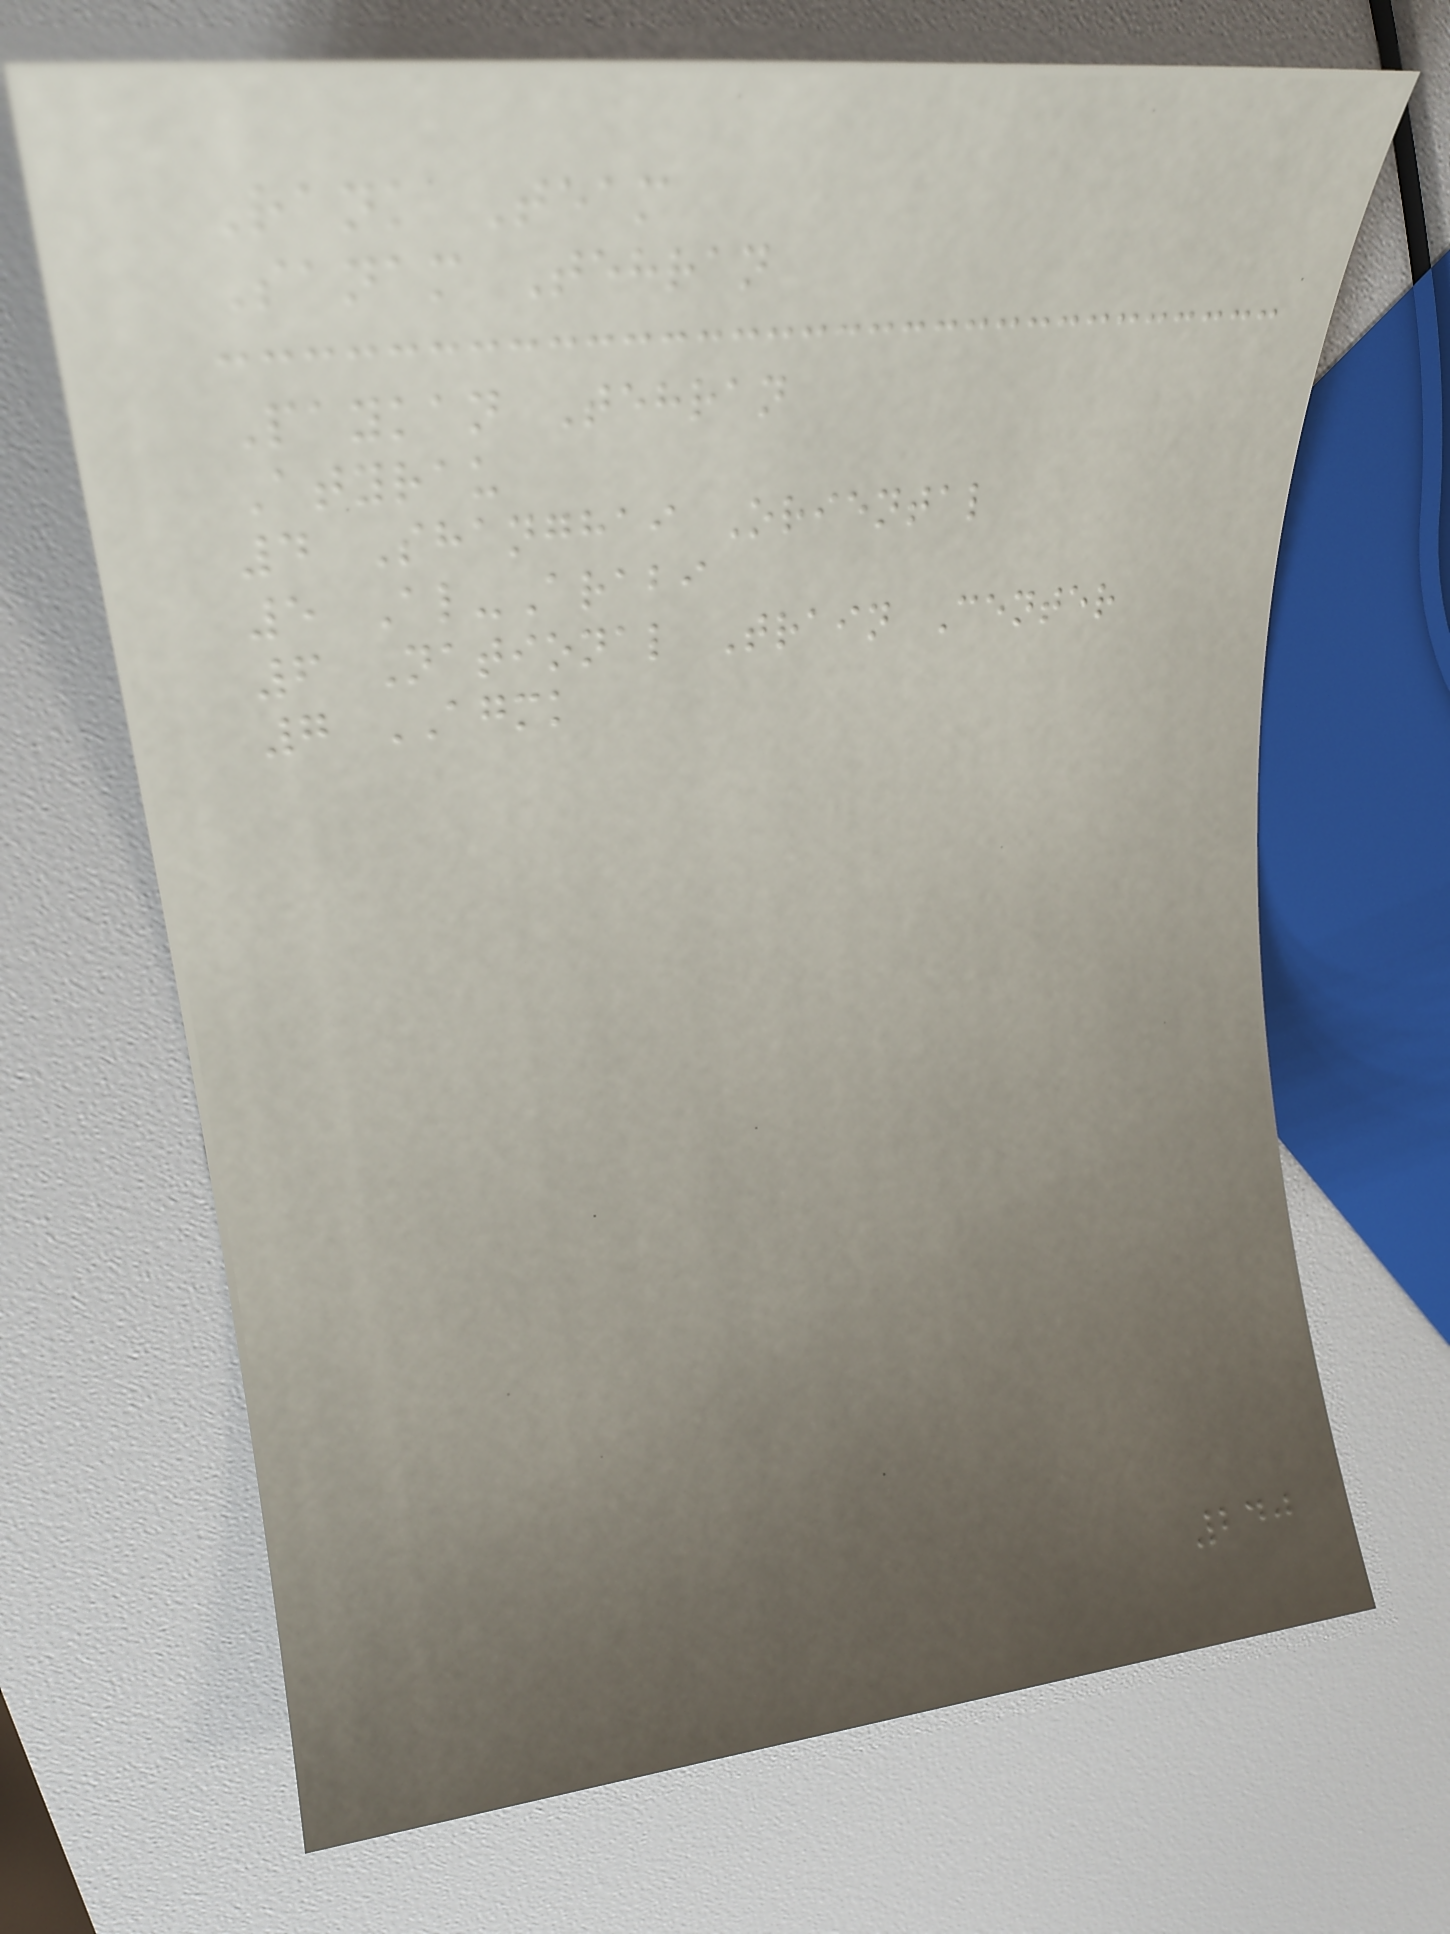Rank Team
Sanam Tehran
Paykan Tehran
Atyrau
4 Shanghai Oriental
5 Al-Arabi
6 National Train Center
7 AGMK
240
